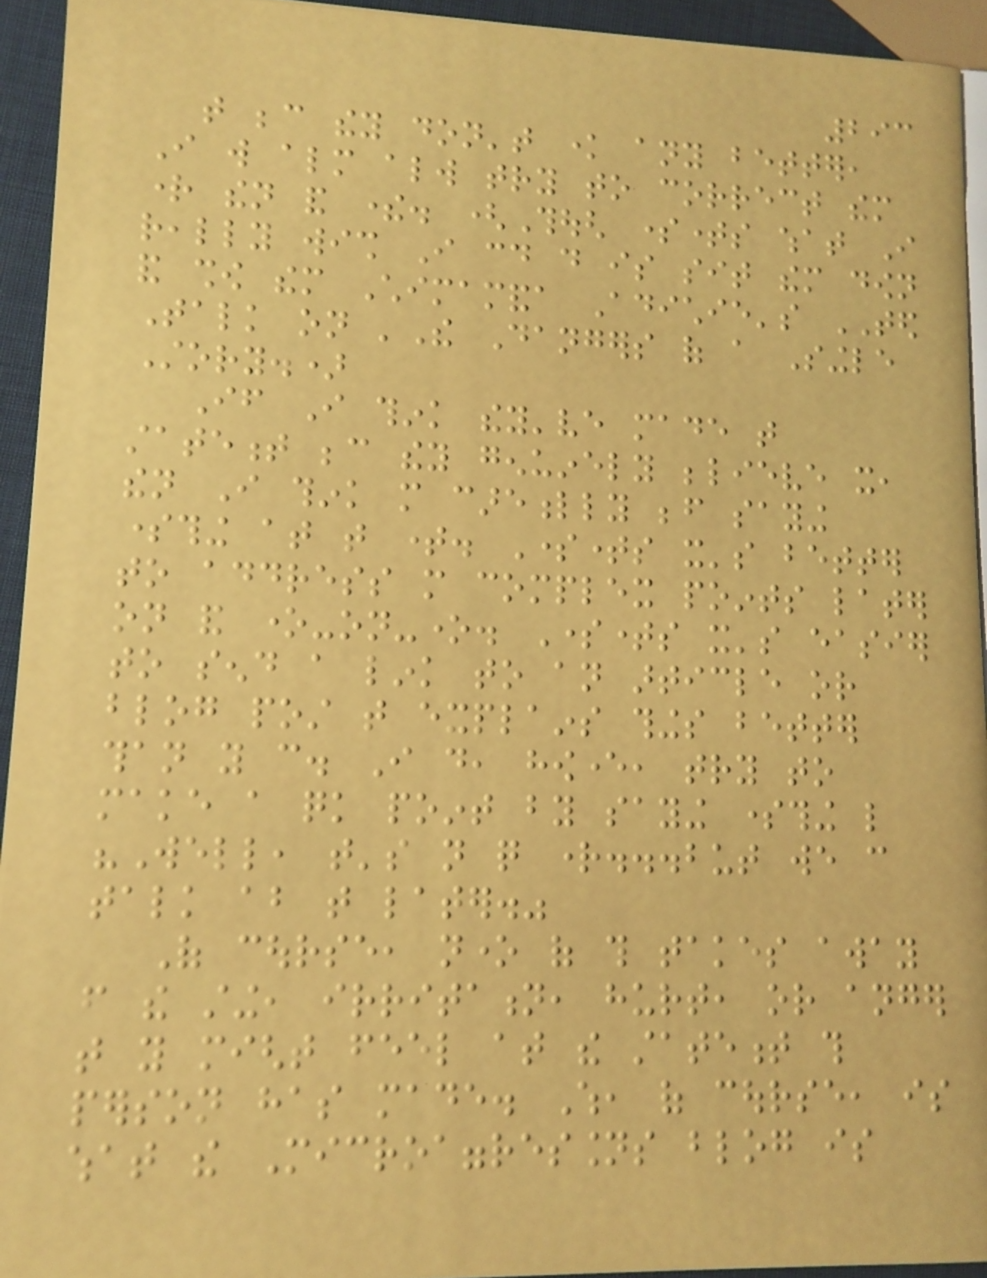293
that because they don't know any better,
I will almost always try to correct them
right then and there. (Though sometimes what I
really wish I could do is sit them down
and show them Chimamanda Adichie's TED
Talk on 'The Dangers of a Single
Story.)
If I think they've made that
statement because they genuinely believe it,
then I think more carefully before saying
something at that time. Sometimes it's better
to address more complex points later
on and one-on-one. Sometimes it's easier
to send a link to an article or
blog post that explains things better
than you can. I do, however, try to
make a quick point by saying something like
"Well, that's not quite right...but we can
talk about that later."
Of course, none of this takes away
from the sting, irritation, hurt, or anger
that you might feel at the statement this
person has made. Which, of course, is
what the Microaggressions blog is
